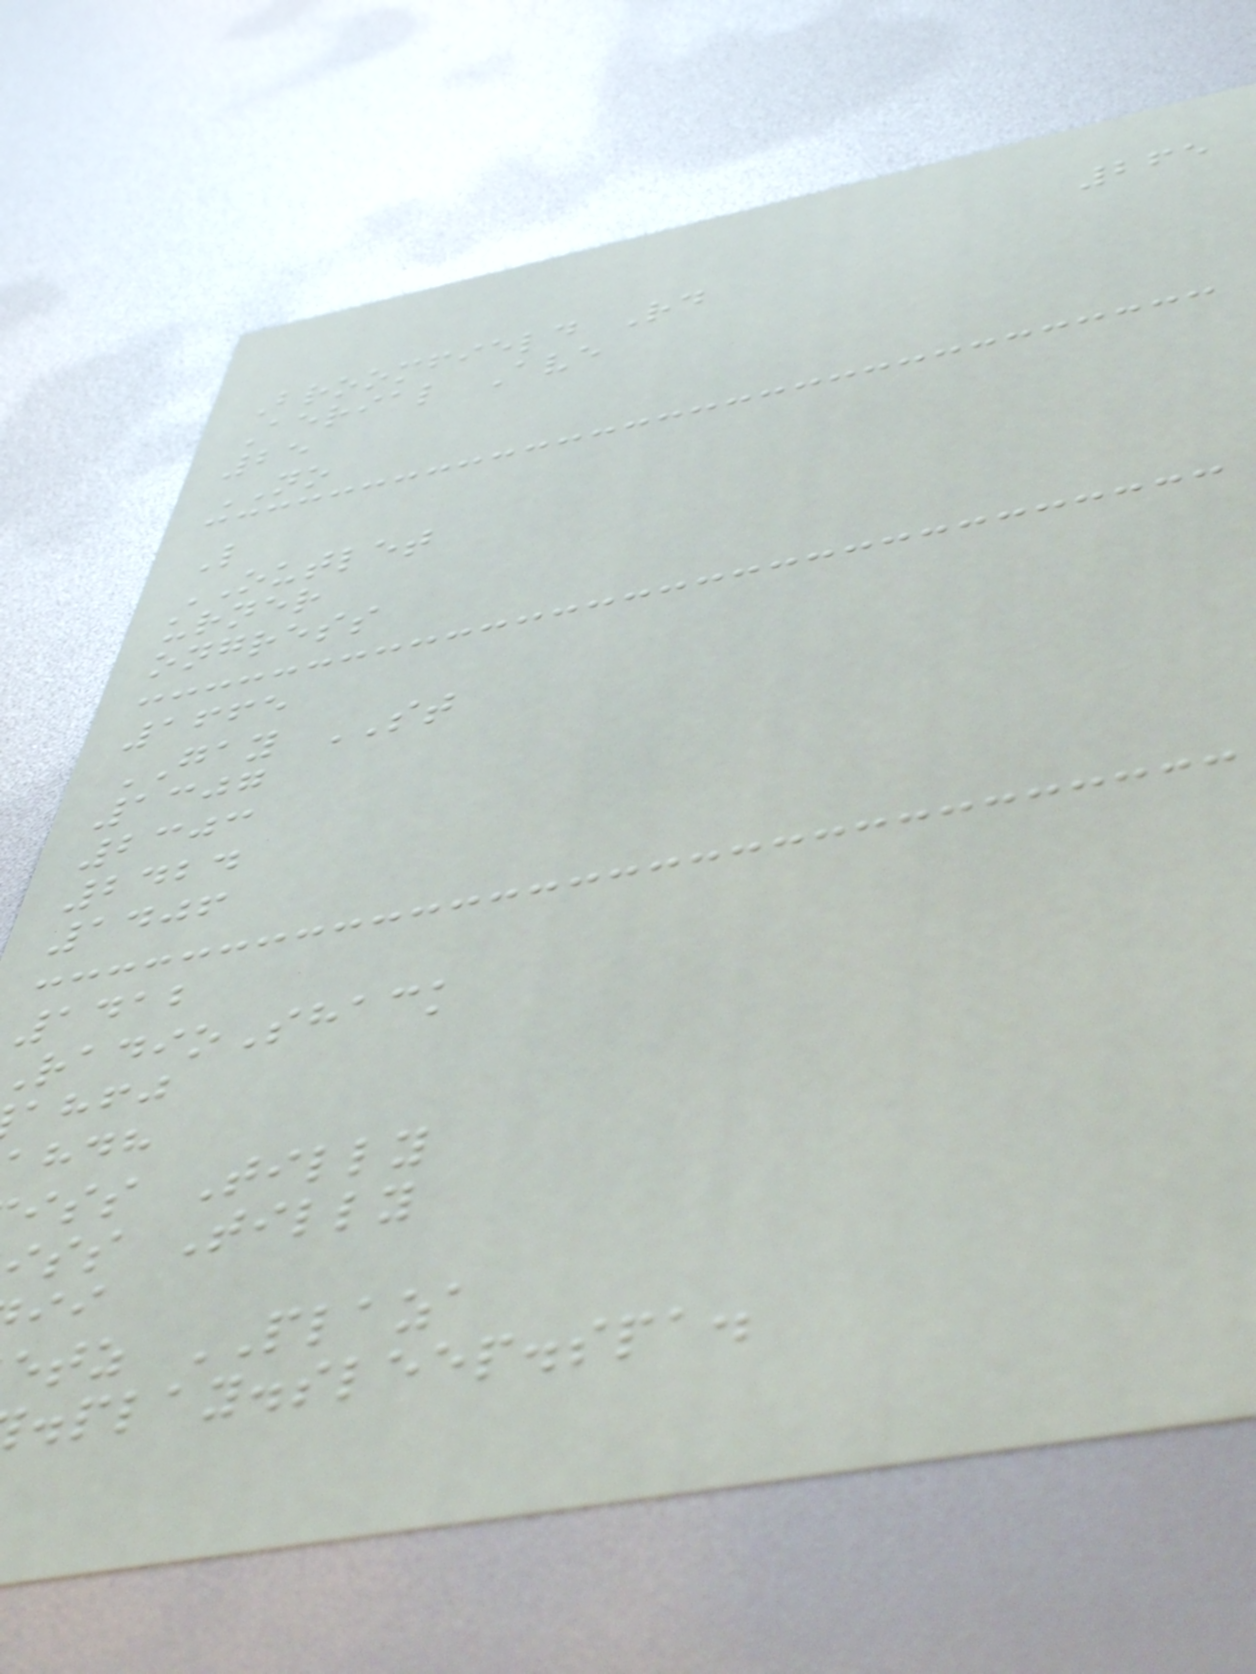265
Broomfield Rd
Aerial Ave
25
NO
L
OUTLET
urner
ongress
1665
GAY ST
1307
2303
2424
1406
1412
adioShack
ahfj
iss Tilly
iss Tilly
etz PLAZA
.play.sleep.spa.
